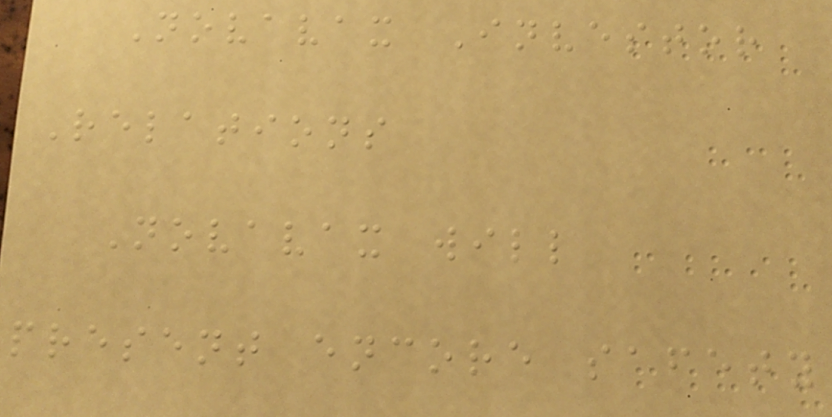Novavax Investor
Relations
Novavax will
present encore safety
